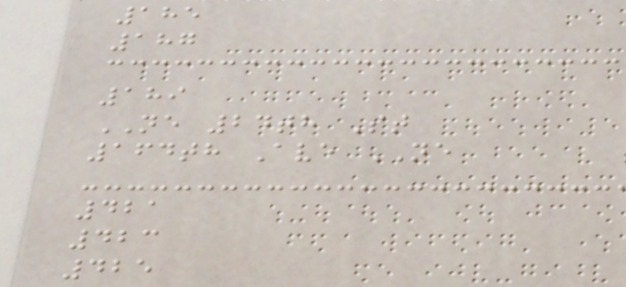185
187
189
NE 24th St
164th Ave NE
421
423
425
